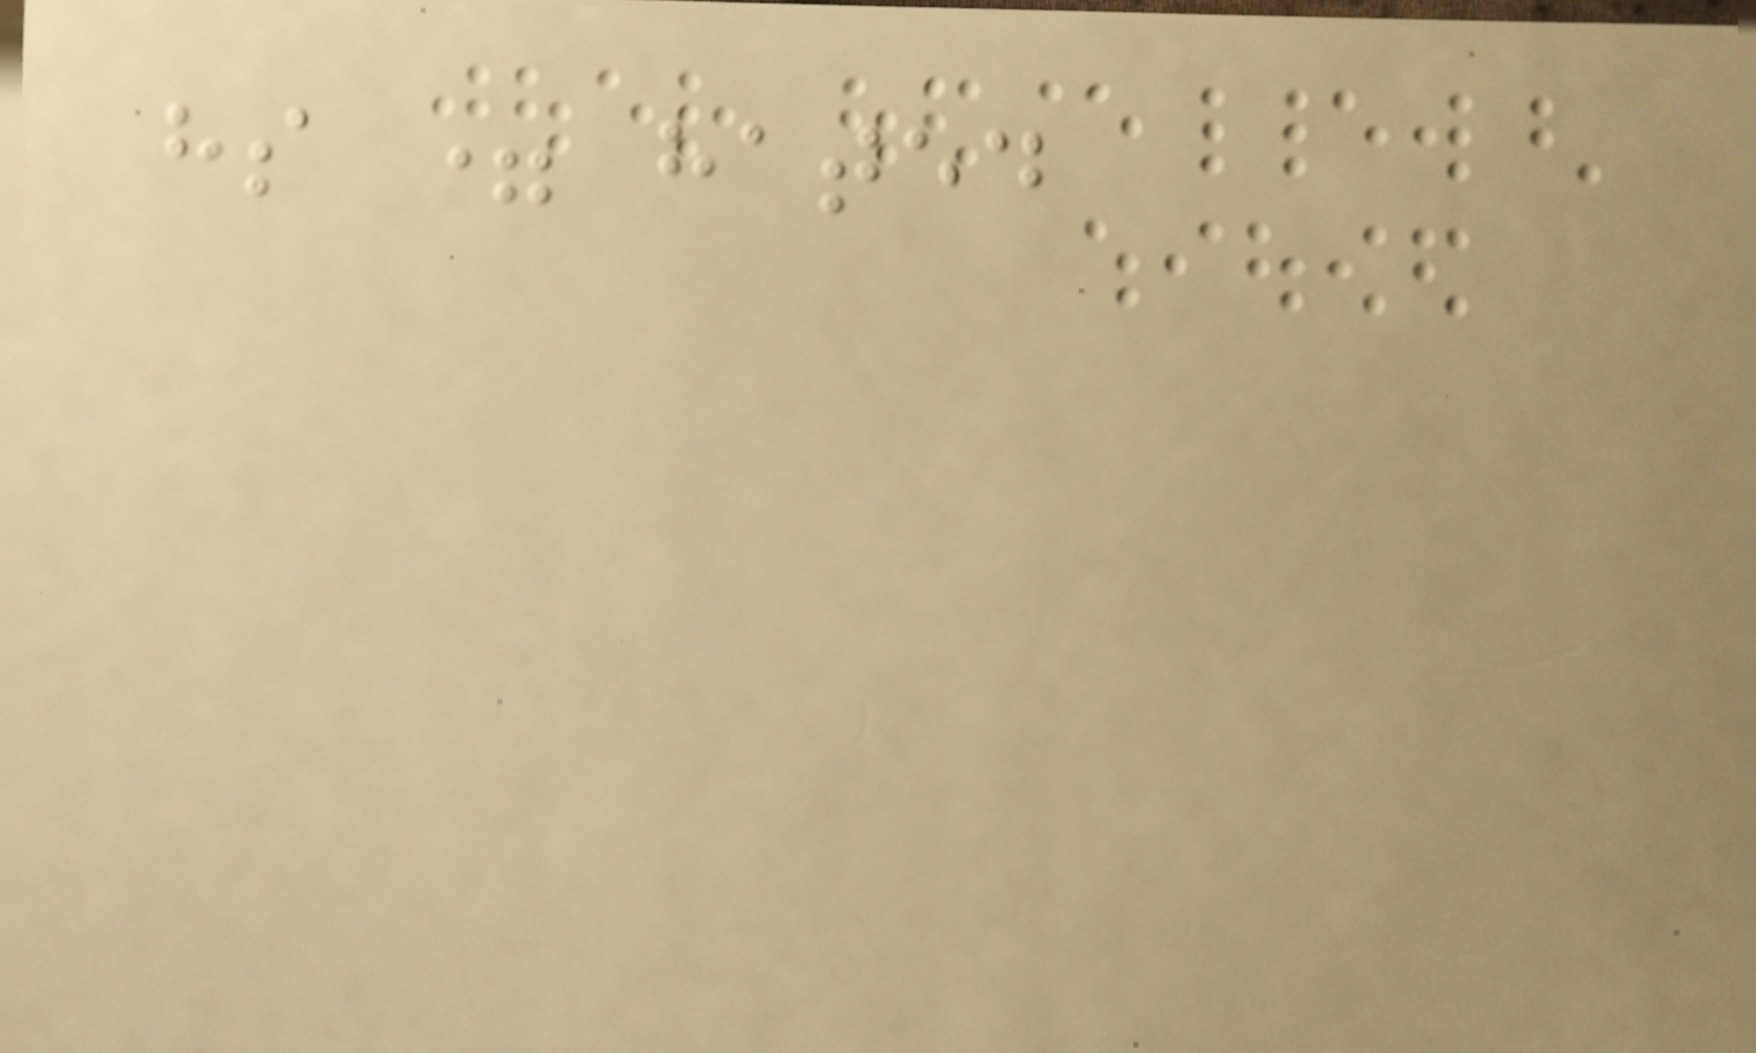hs = hated
